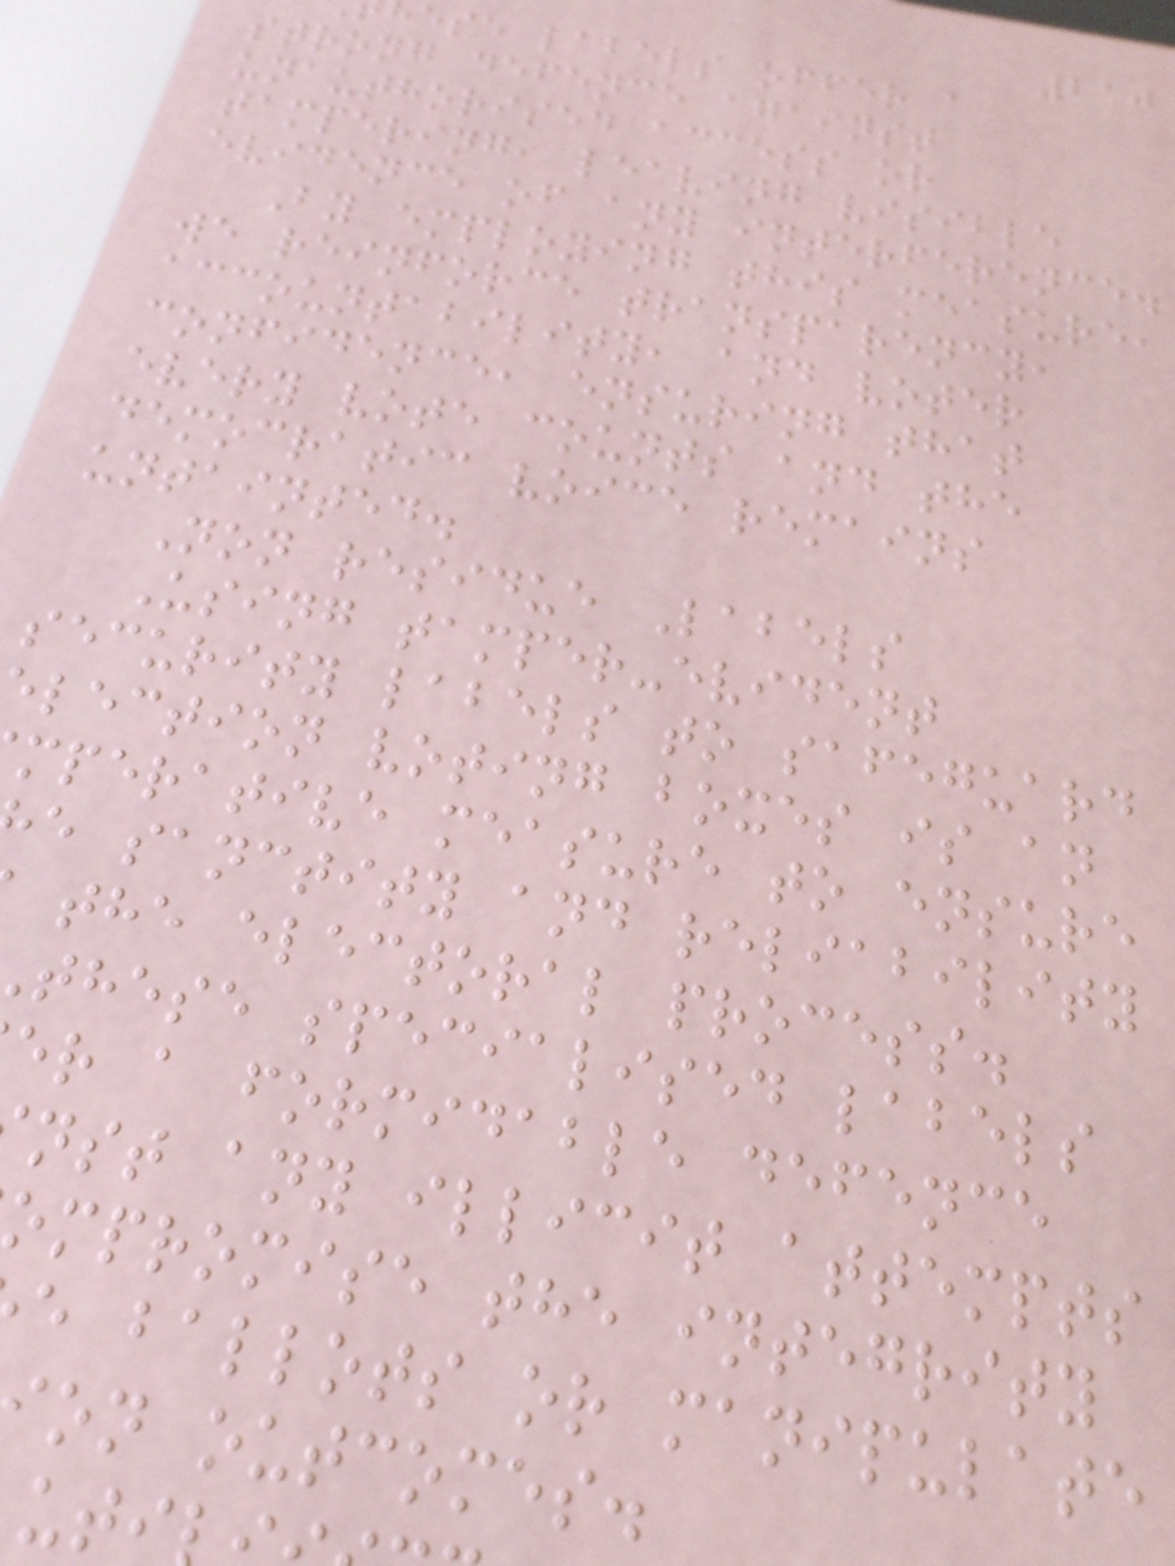210
ese labels offer a
strong defence against
unauthorised access or
tampering, leaving visible
evidence of any interference.
By employing this measure,
we reinforce transparency,
accountability, and voter
confidence, ensuring that
every vote counts and the
democratic voice remains
untainted.
Non residue Labels
Using tamper-evident
security labels to safeguard
lection voting boxes is an
mperative measure to ensure
e sanctity and reliability
the electoral process.
these specialised labels
er a formidable defence
nst any illicit attempts
ompromise the integrity
e ballots or manipulate
on outcomes.
